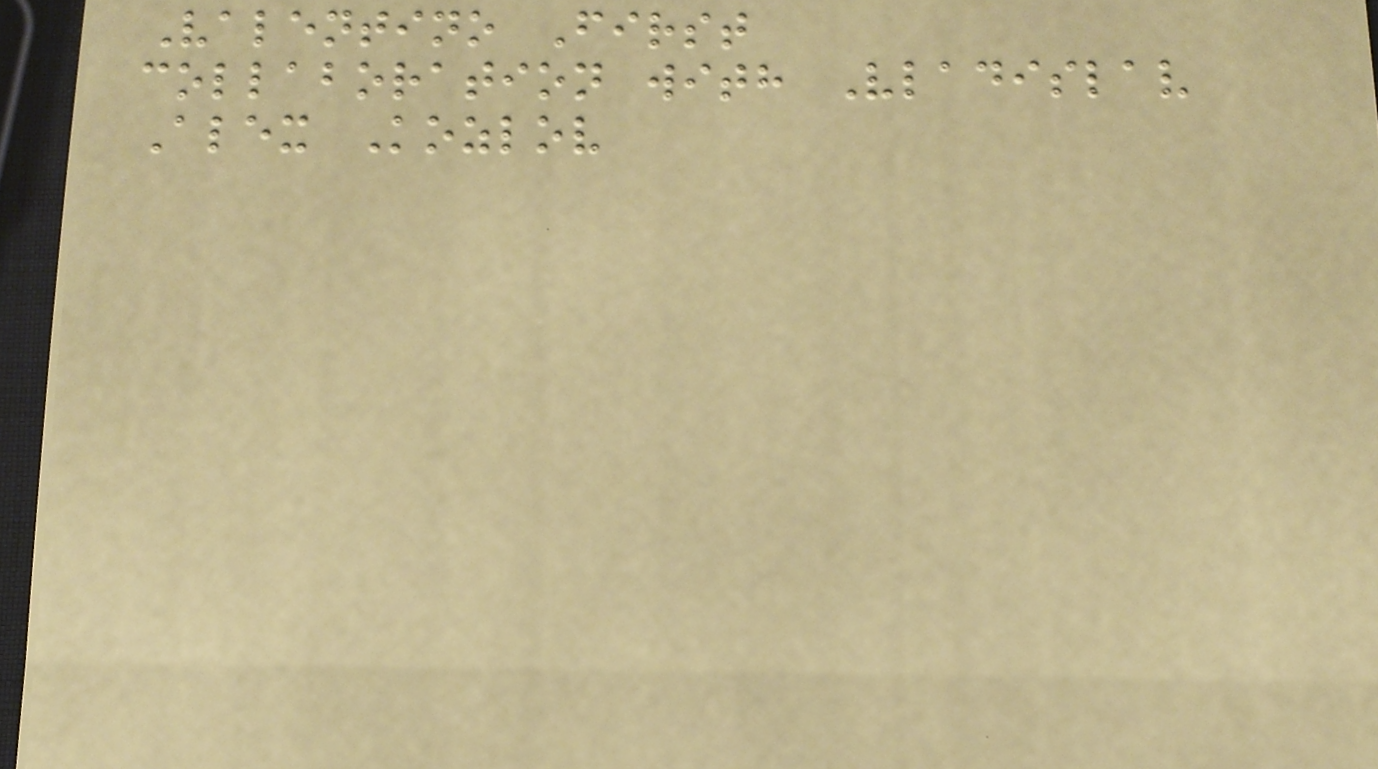Valentino First
collaboration with Vladislav
Alex Kozlov
